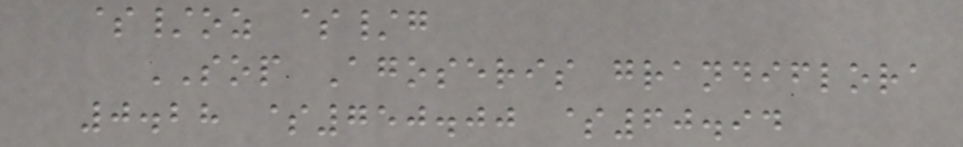$/oz $/g
SOP Agoseris grandiflora
0.28 $750.00 $60.94
